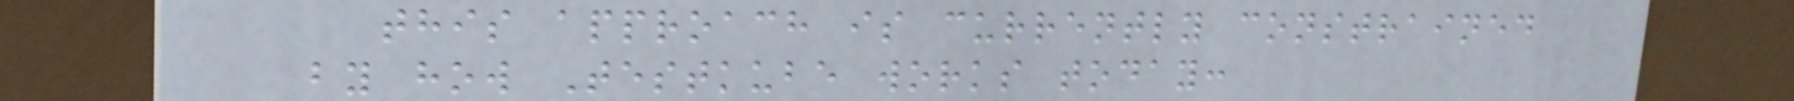this approach is currently constrained
by how Testkube works today:
